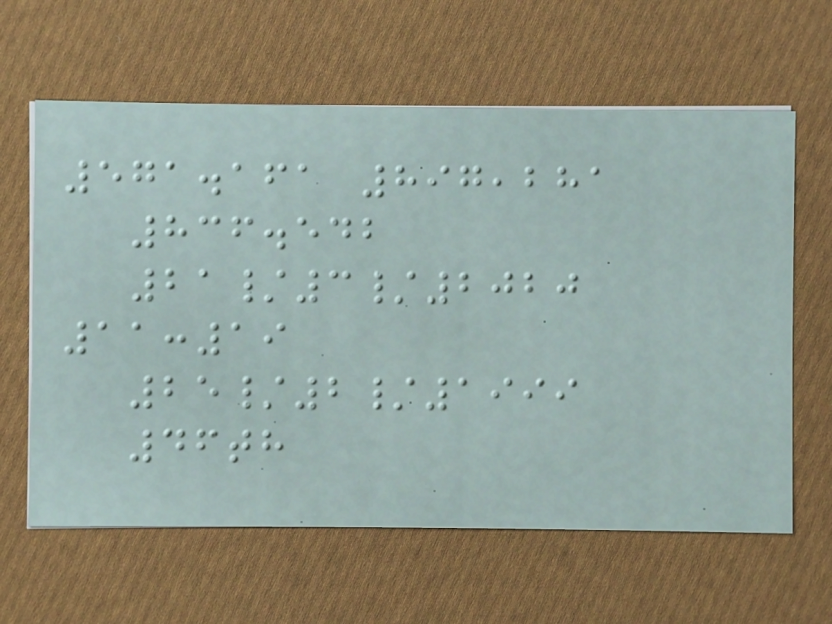571.161 897,281
836.542
21/3/2020
11:19
25/2/1999
46th
